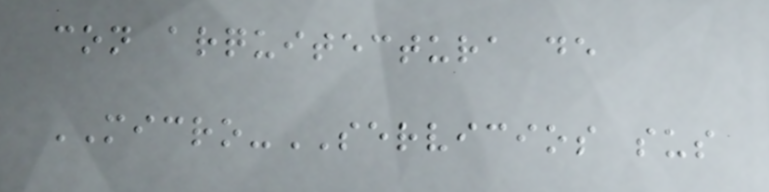con arquitectura de
MICRO-SERVICIOS sus
